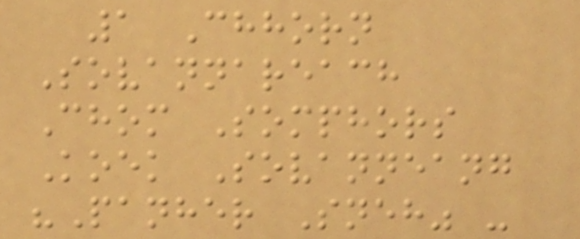1 Chhorn
Sovannareach
Chom Somphors
Koek Sovanneang
"Panher Sneh" -
